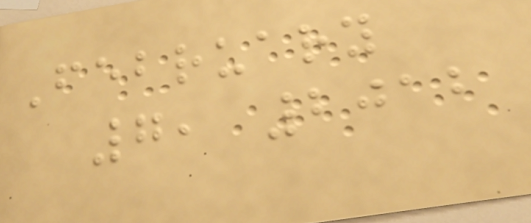February
7, 2012
